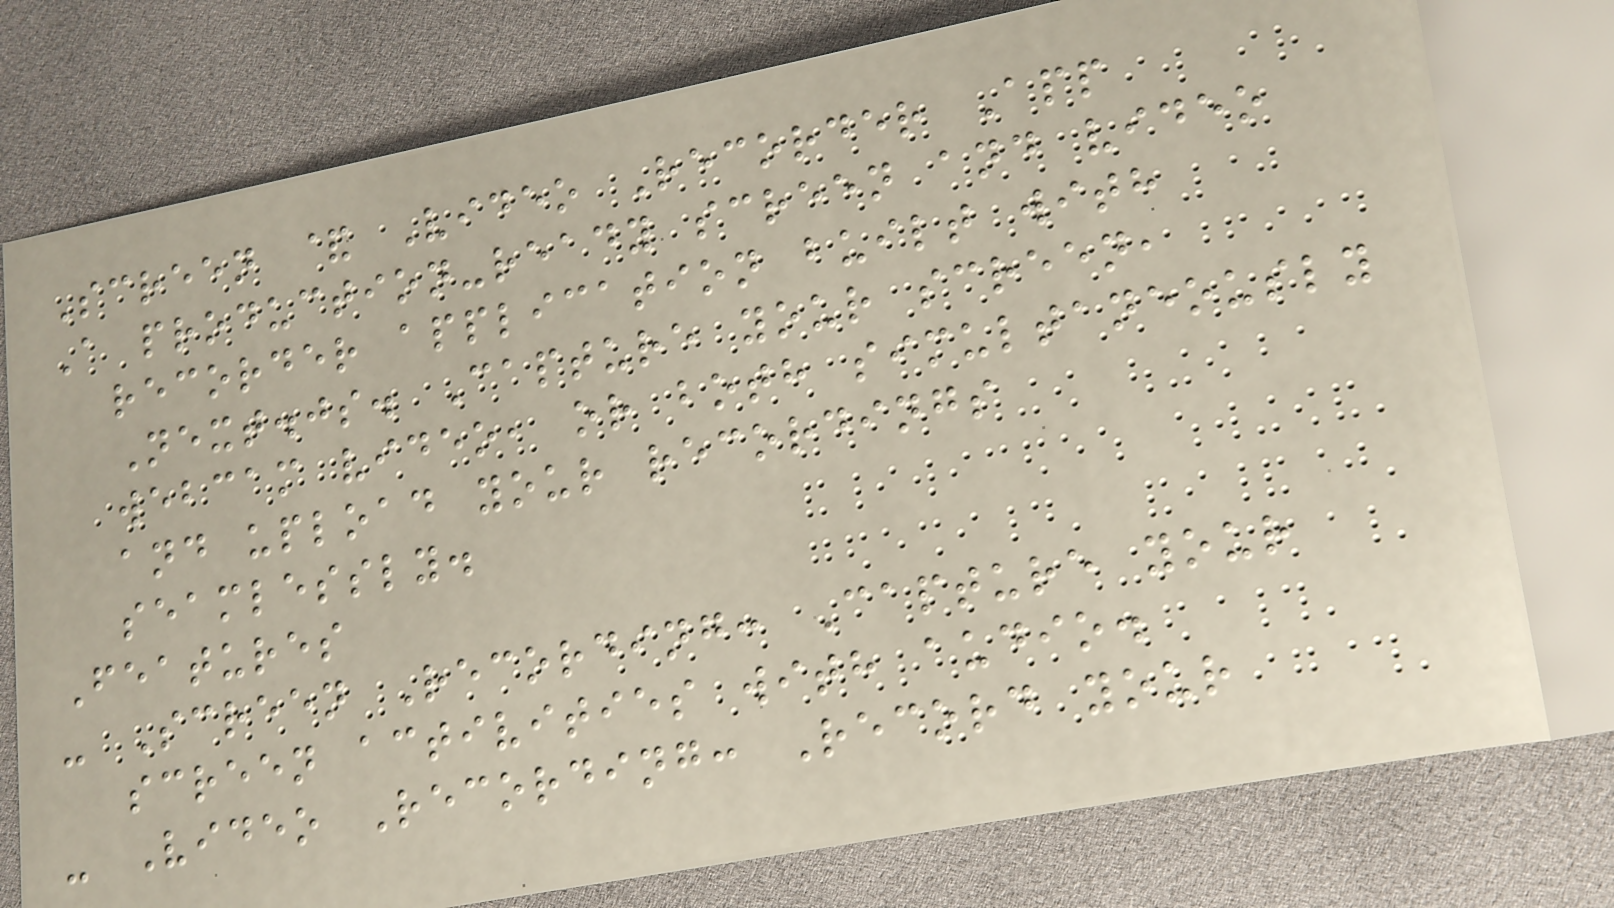Screen & Video Recorder App
A production-ready screen and video
recorder application built with
Next.js. Capture your screen,
webcam video, or both simultaneously
and upload your recordings
seamlessly.
Features
- Screen Recording: Capture your
screen activities with audio.
- Video Recording: Record your
